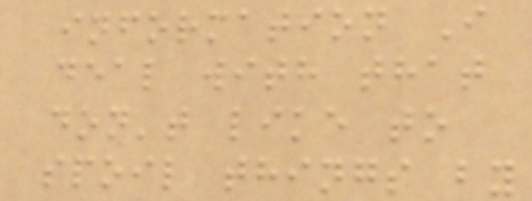information I
deal with that
don't like to
spoil things by
